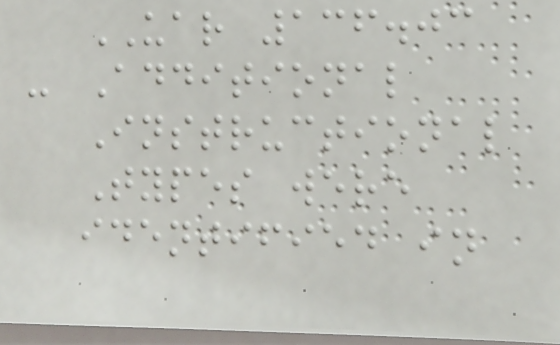UAR 136.03
- Additional
Instructional
Types were
identified in
